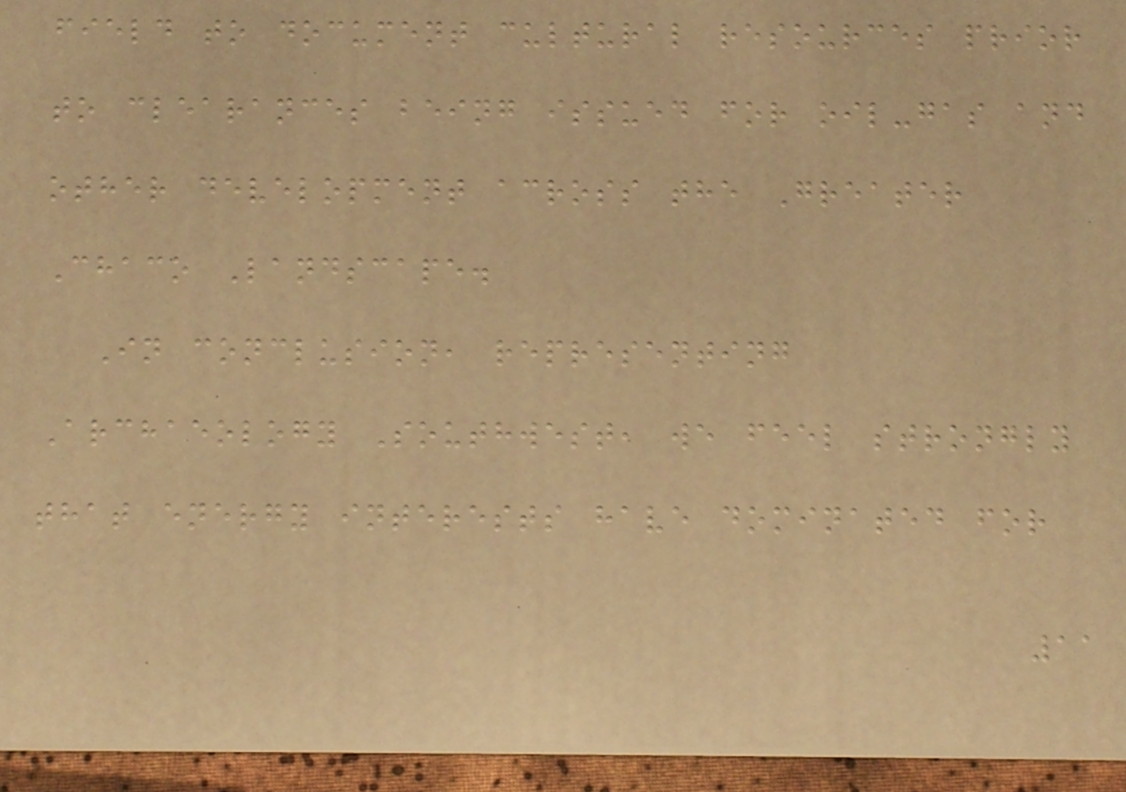field to document cultural resources prior
to clearances being issued for oil-gas and
other development across the Greater
Chaco Landscape.
In conclusion, representing
Archaeology Southwest, we feel strongly
that energy interests have dominated for
11
